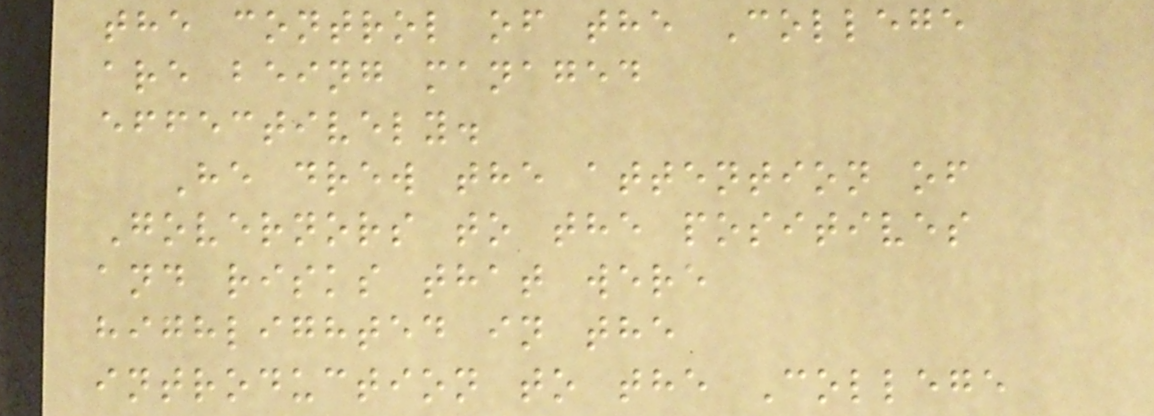the control of the College
are being managed
effectively.
He drew the attention of
Governors to the positives
and risks that were
highlighted in the
introduction to the College
